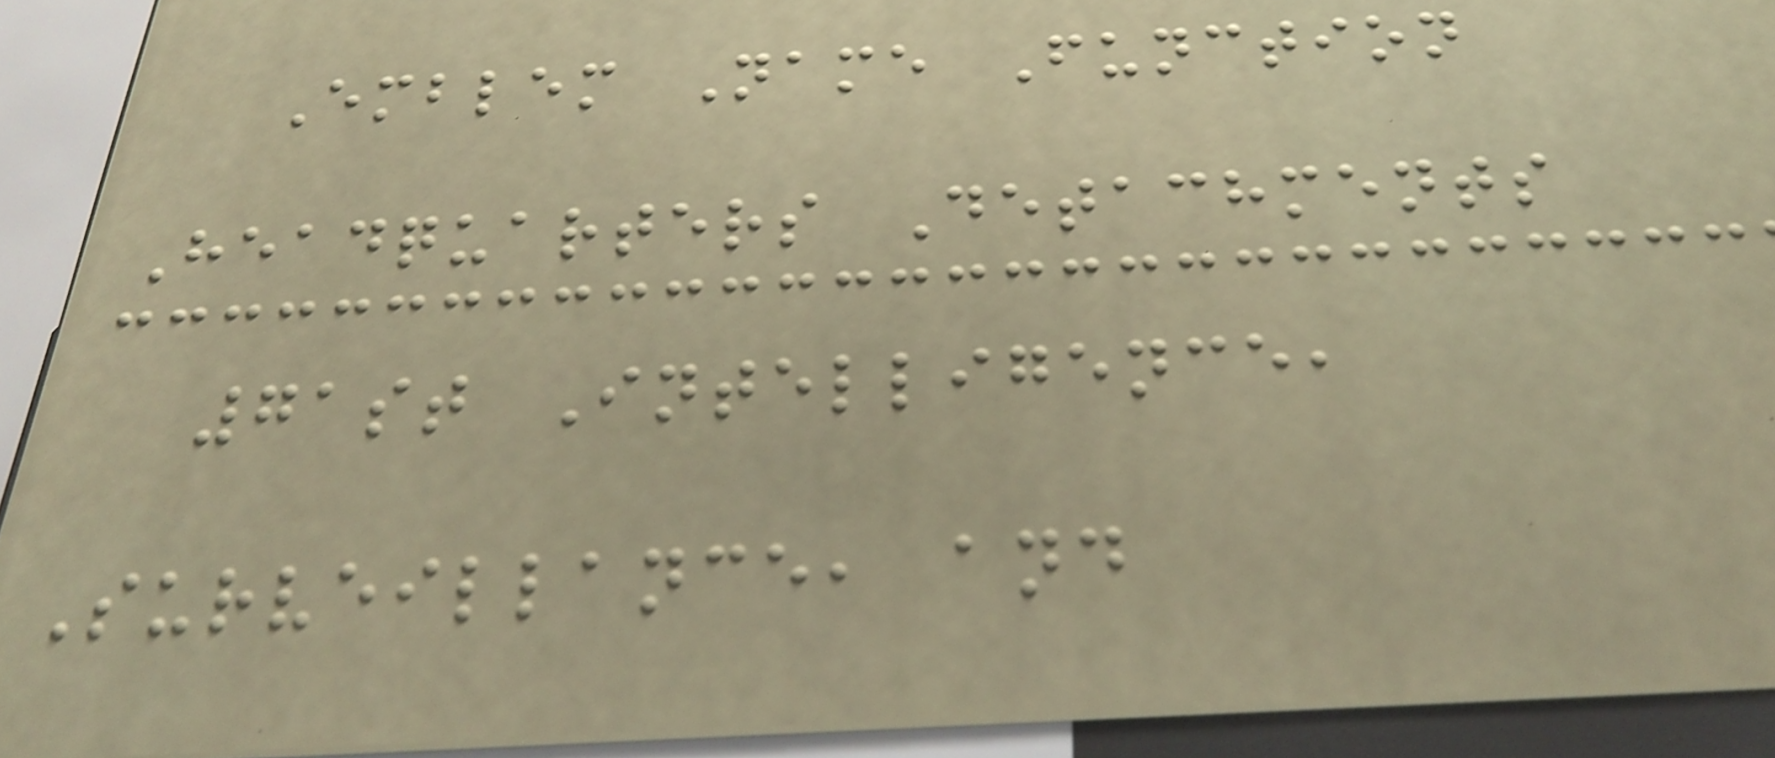Emblem Name Function
Headquarters Detachments
71st Intelligence,
Surveillance, and
